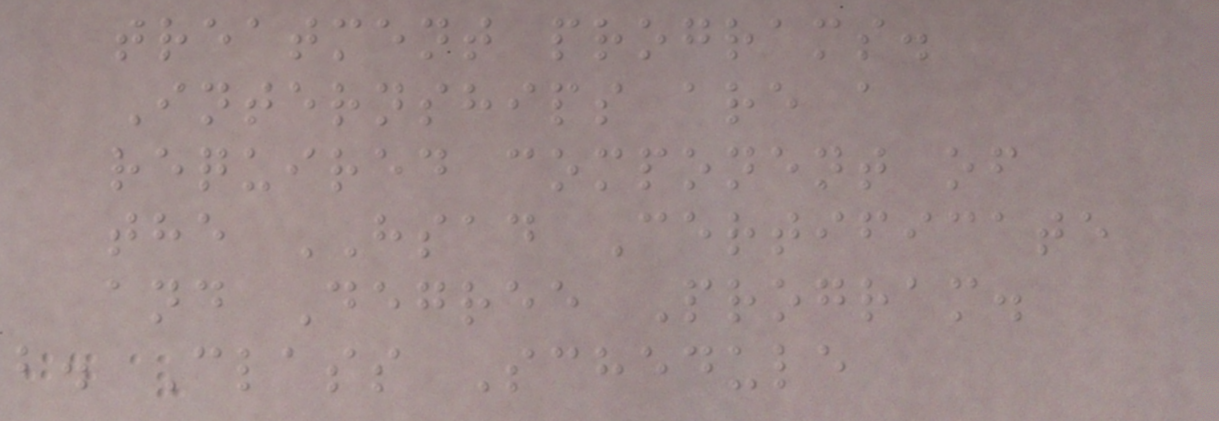treatment programs.
Internships are a
required component of
the HSAD Certificate
and Degree Program.
b. Class Schedule
